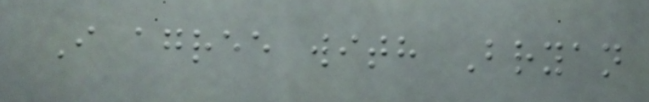I agree with Bryan
